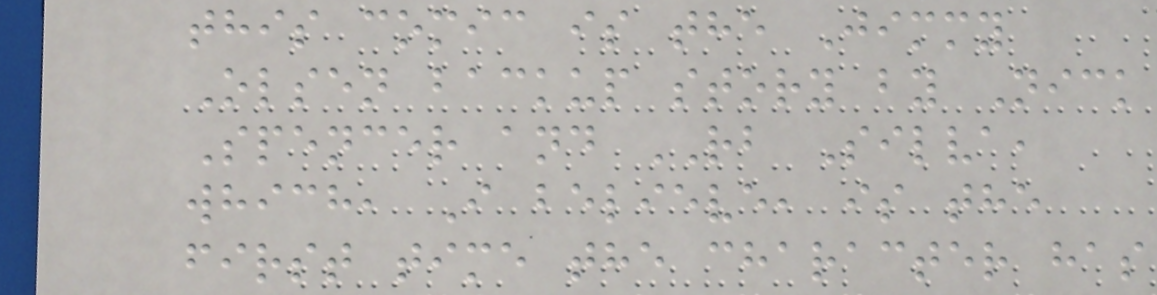this comic is the Jimmy
Olsen backup story by Nick
Spencer and RB Silva,
which, I believe, is the
first time the character has
